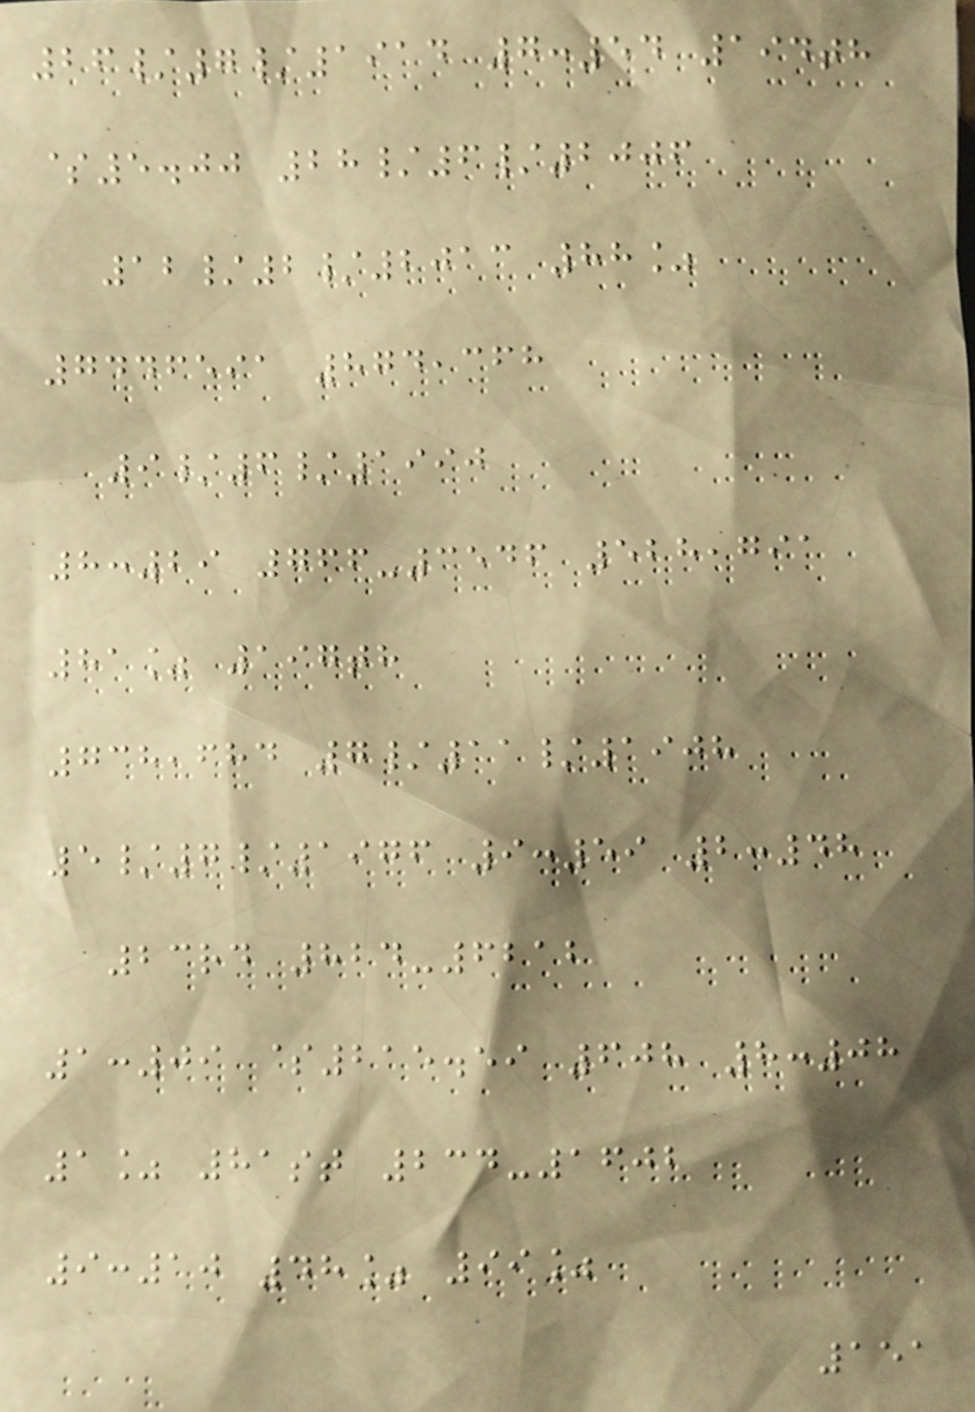26/7/1914 7:54 194th
$5.00 28/6/2006
12/2/2013 88%
7446591 874,368
9/6/1990
8:29 766-3546 528,791
81% 197th
738,684 7/11/1908
5/7/1976 9:59 2:48
23rd 824-6212
1:09 $215.59 608 8:08
1% 81st 234-1602
9:10 48% 99%
151
